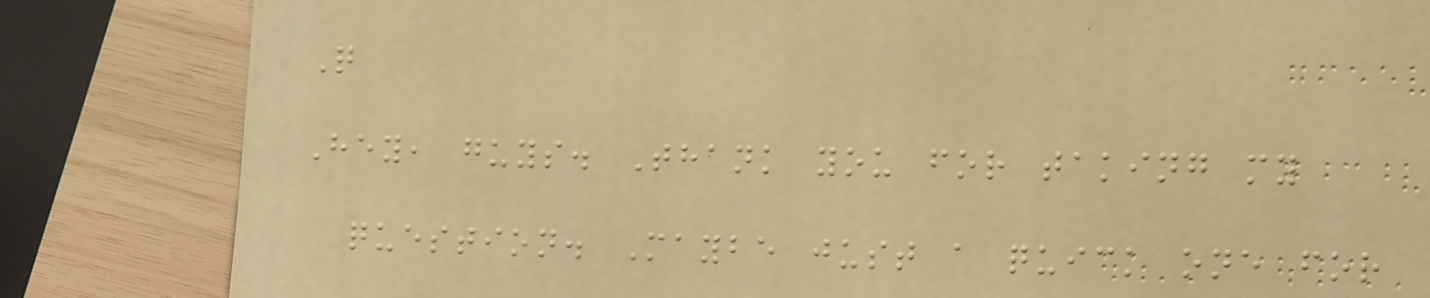Q
Hey, guys. Thank you for taking my
question. Maybe just a quick one for
